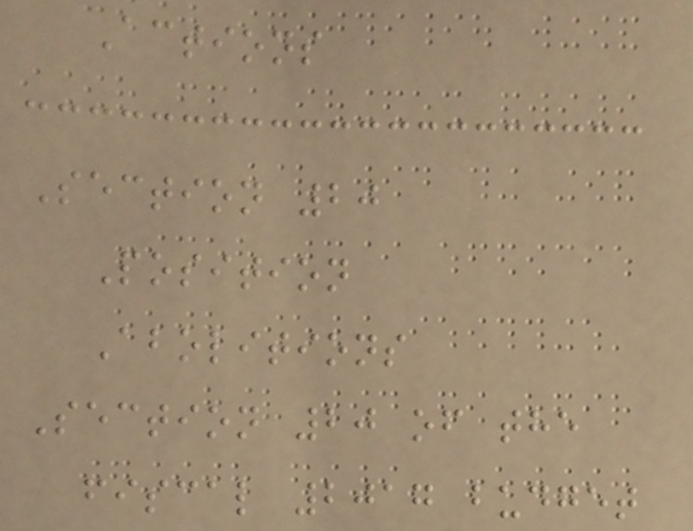Actions
Section 20
Position
Abolitions
Section 20 of the
fiscal 2017 budget
